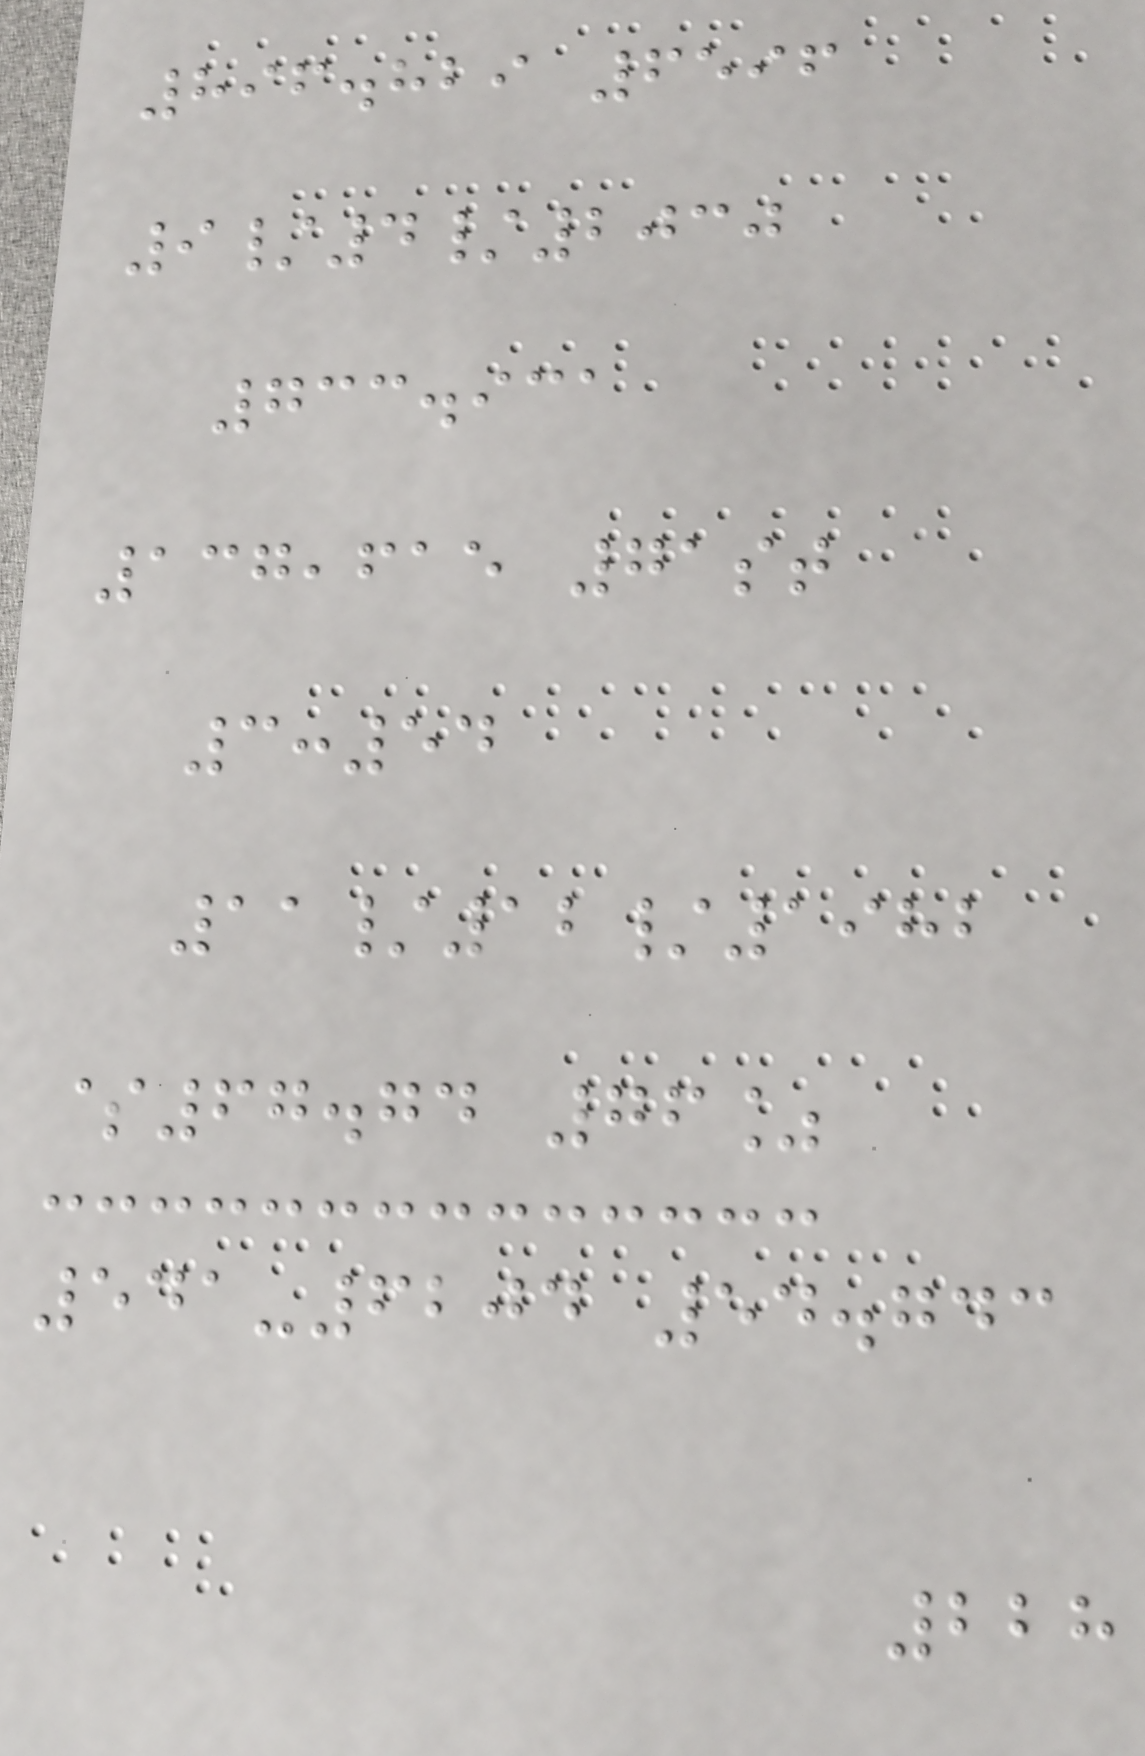896.829 6596
9/4/2030
733.931
137,615 71st
3:54
11/12/1982
$67.74 76%
541-6204 54.743
228
